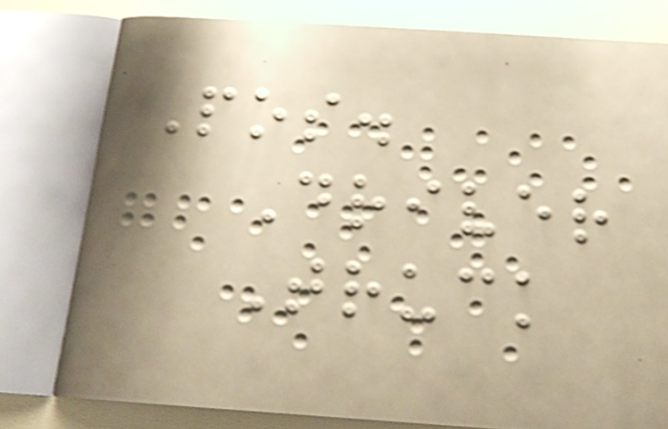Pos.
Driver
Truck
